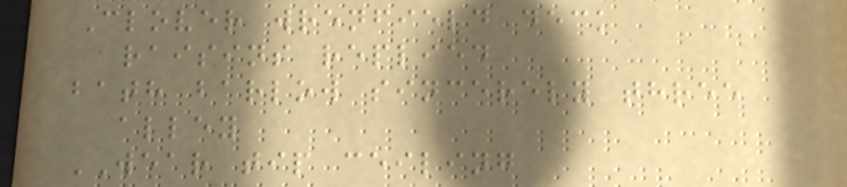Clover wrenfield deck
raisins replied
bath barlow sincerely three
alley
WEAR tip ceiling
